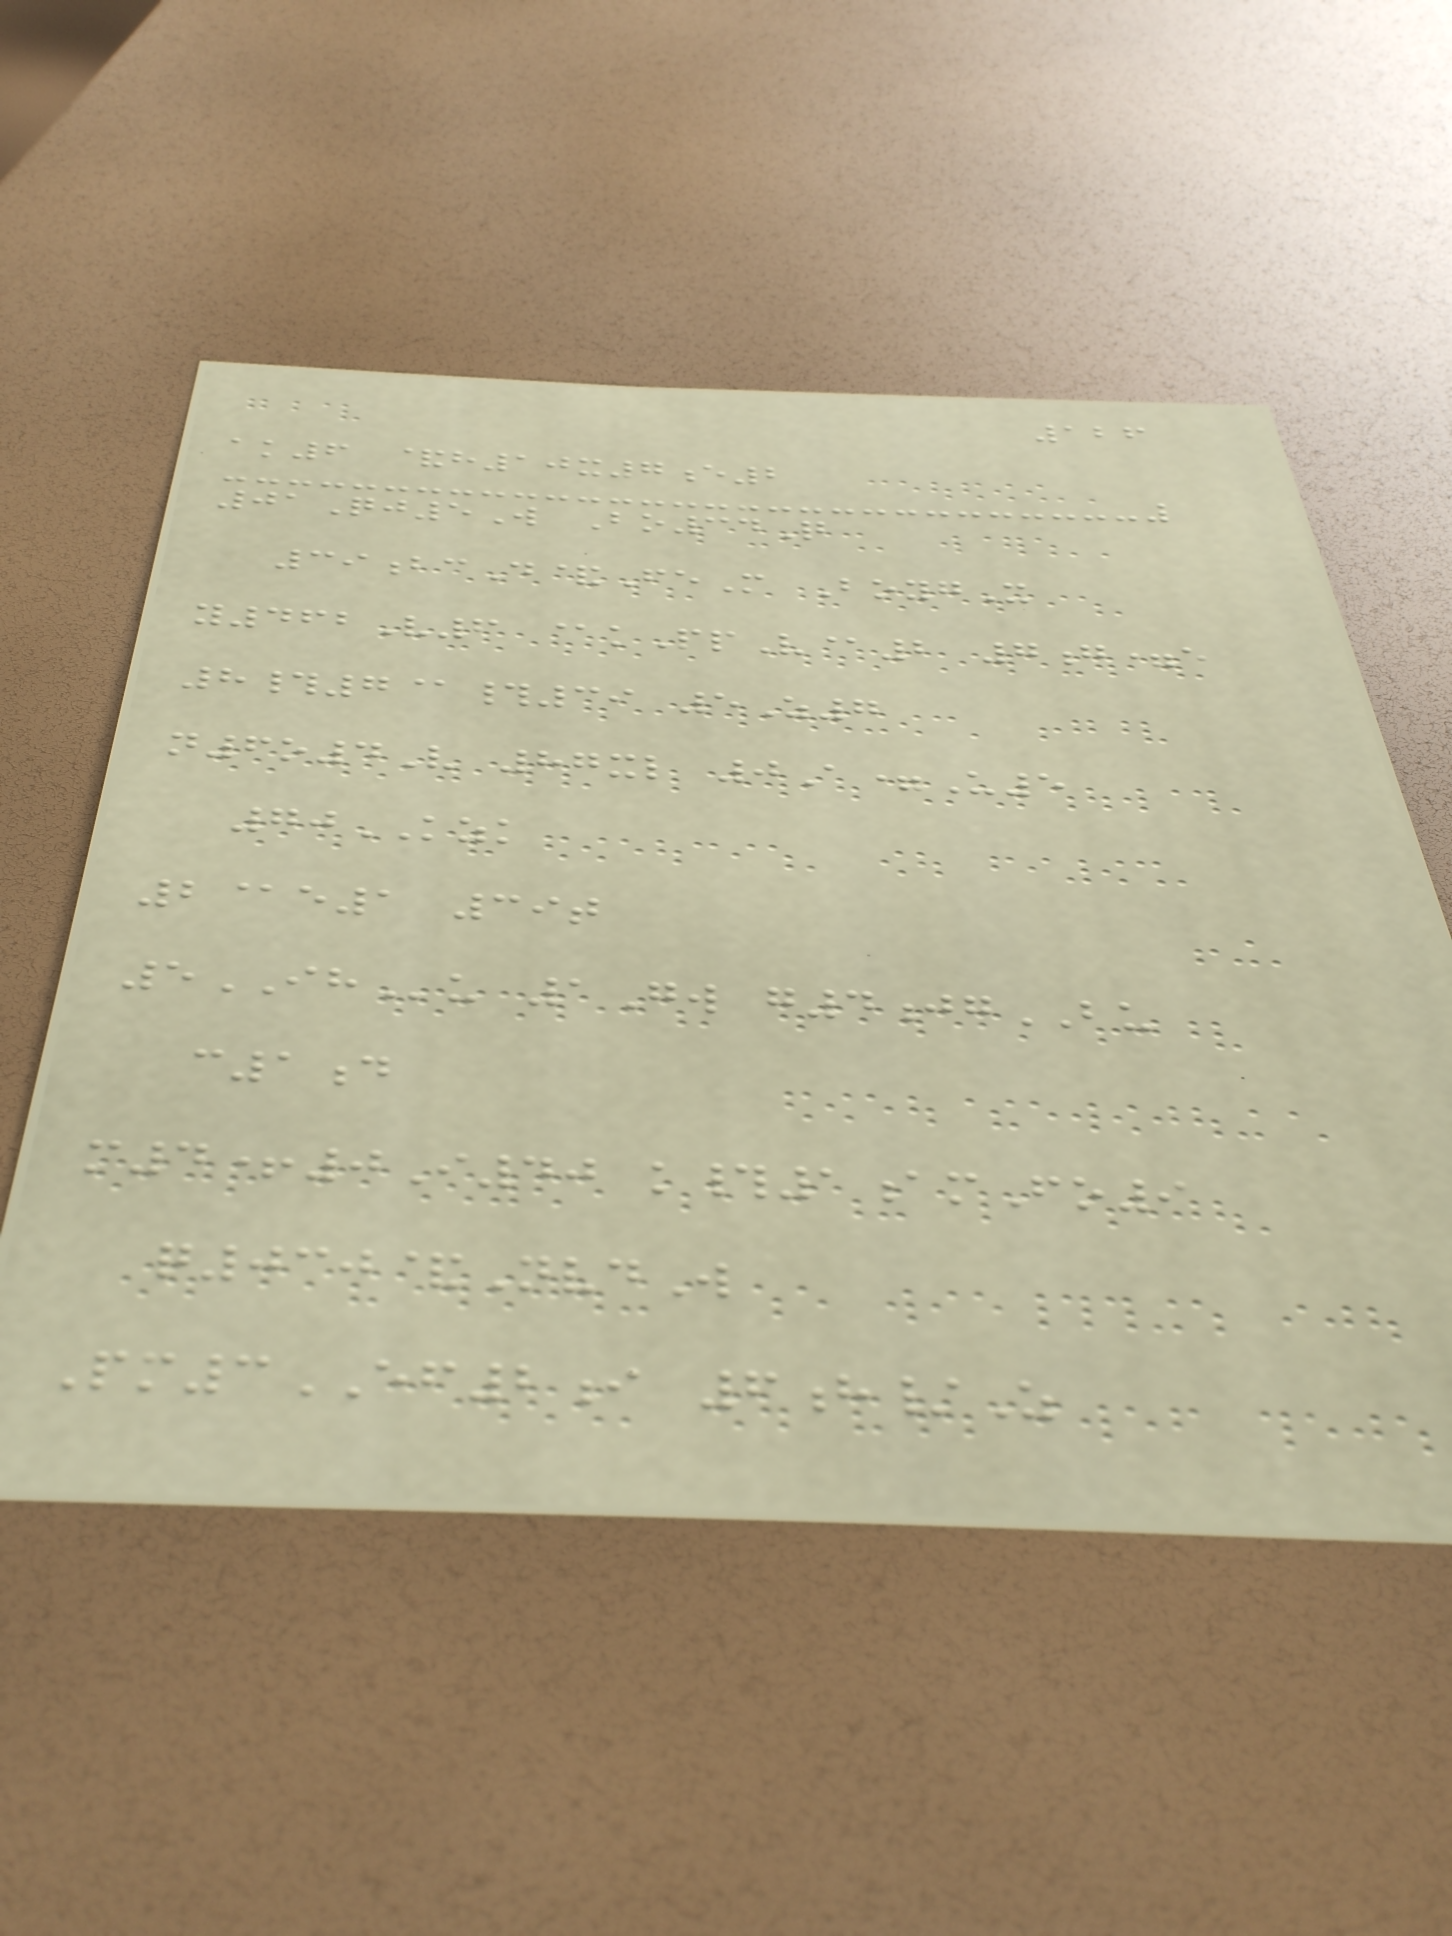126
ak6 &h10x7e2
01Qj5W Bo34Q
39bcD&FeM BoygX
y462V6 @kPpV@2 7g=e
8#7@#39 5Z7
n6o4V 87xl 0A=U5
70KZK
2@e1 39t
5IHu 1Gw g4jgBU
c1d
m4+0I40 k#1amFo9
q030&NvdW
Pm3EF2i 6h/Z
